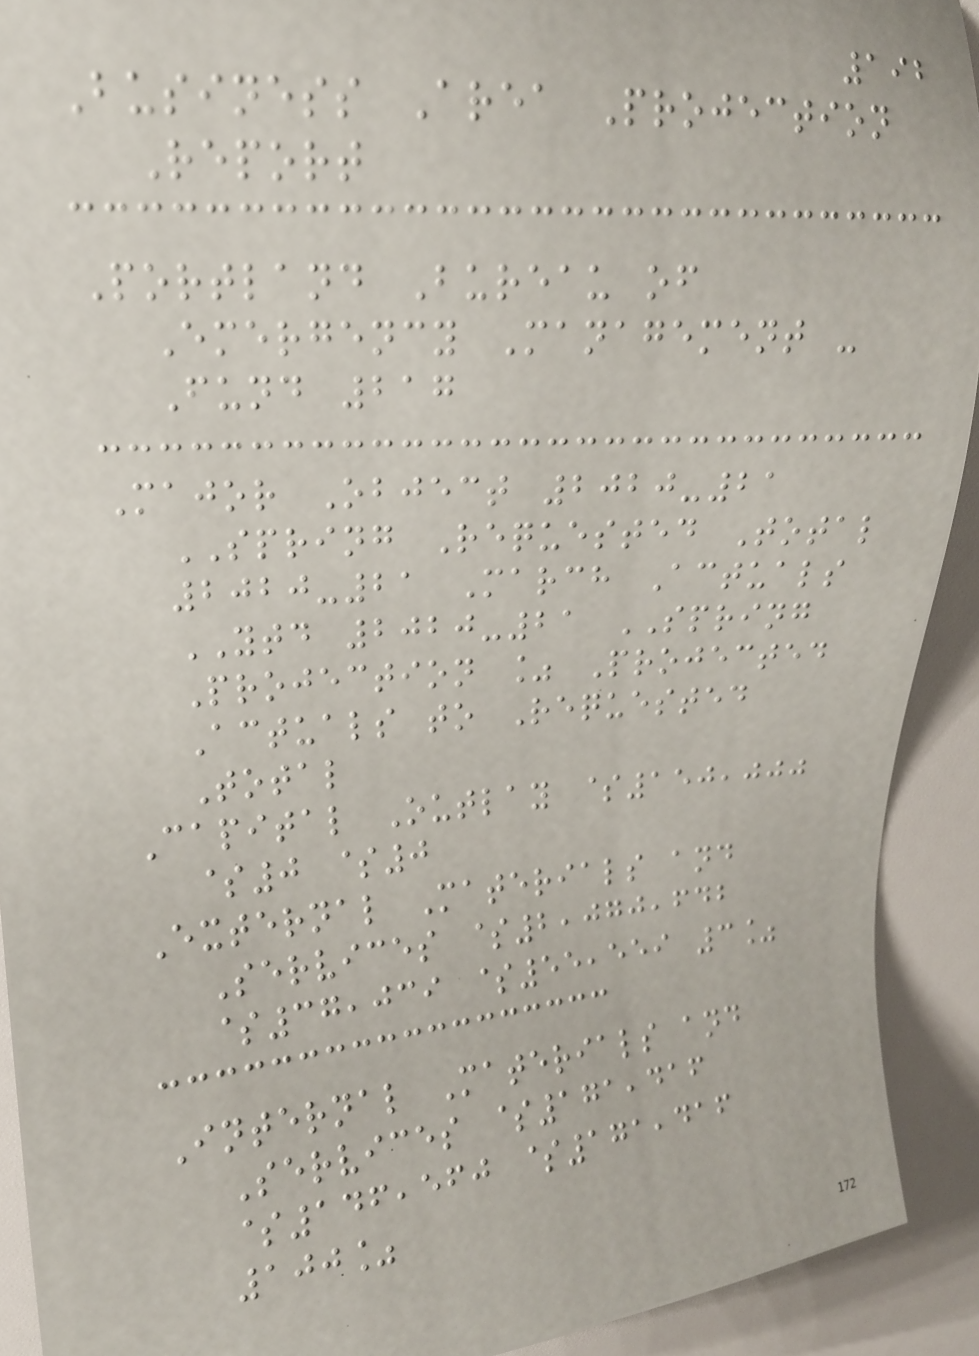192
Business Area Projection
Report
Portland Bureau of
Emergency Management -
Fund 217
Major Object 2020-21
SPRING Requested Total
2020-21 March Actuals
YTD 2020-21 SPRING
Projection % Projected
Actuals to Requested
Total
Capital Outlay $150,000
$0 $0
External Materials and
Services $2,070,642
$37,039 $55,559 3%
Internal Materials and
Services $171,416
$146,560 $171,416
100%
